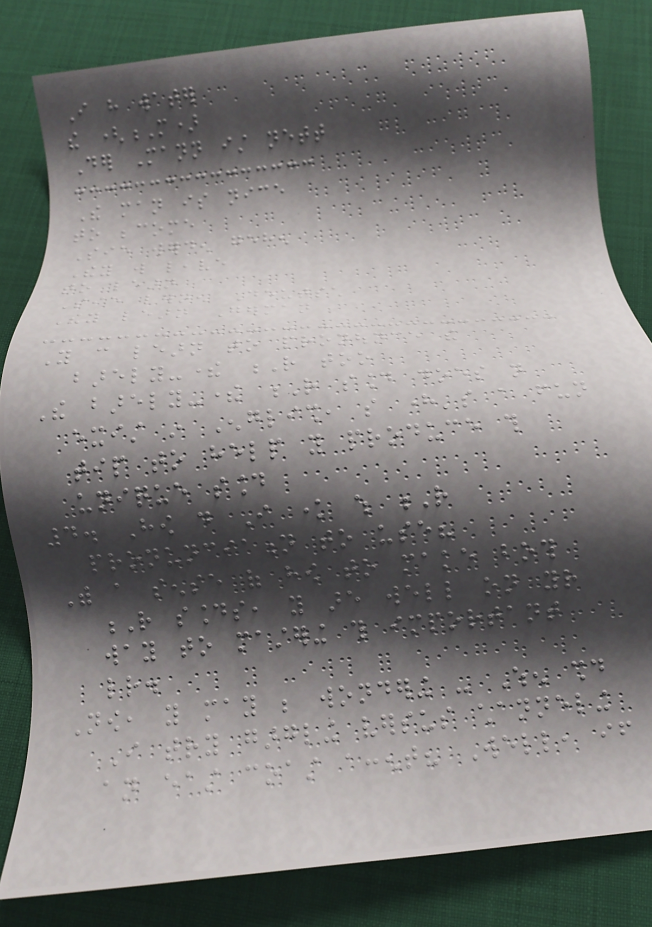I have water
the (M)
Der Mann ist nett
The man is nice
to become
Sie werden gehen
They will leave
to learn
Sie lernen Deutsch
They learn German
You can learn to pronounce the
barely-there R too
The barely-there R sound does not
exist in English, so here's a fun
tip to help you produce this
unique sound
4. How do I know which R
pronunciation to use?
With a sense of how to make both
R sounds, you are well on your
way to mastering this important
letter.
Now, you may be wondering - When should
I try gargling versus channeling
an east coast accent? Well, if
